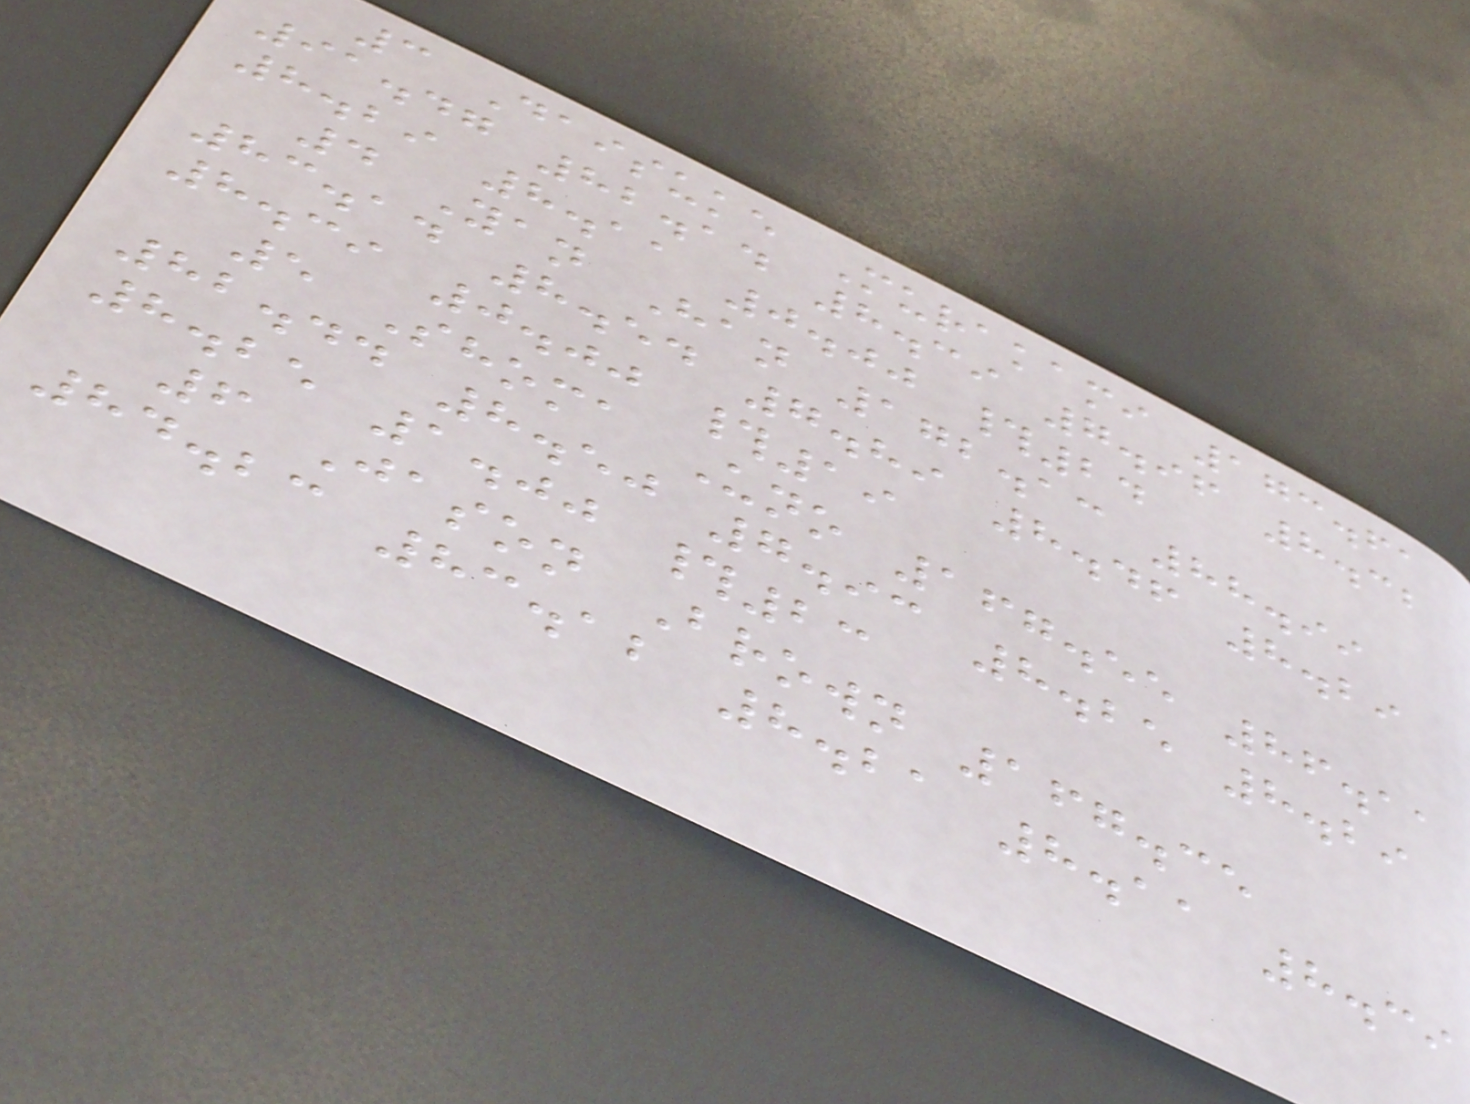3 Daisuke Murakami 173.61
91.47 82.14 8.39 7.96 8.32
8.29 8.11 0.00 #24
4 Yan Han 172.13 88.99
83.14 8.54 7.89 8.46 8.29
8.39 0.00 #19
5 Shoma Uno 167.55 86.11
82.44 8.50 7.93 8.25 8.29
8.25 1.00 #23
6 Jason Brown 167.35
84.23 83.12 8.21 8.11 8.39
